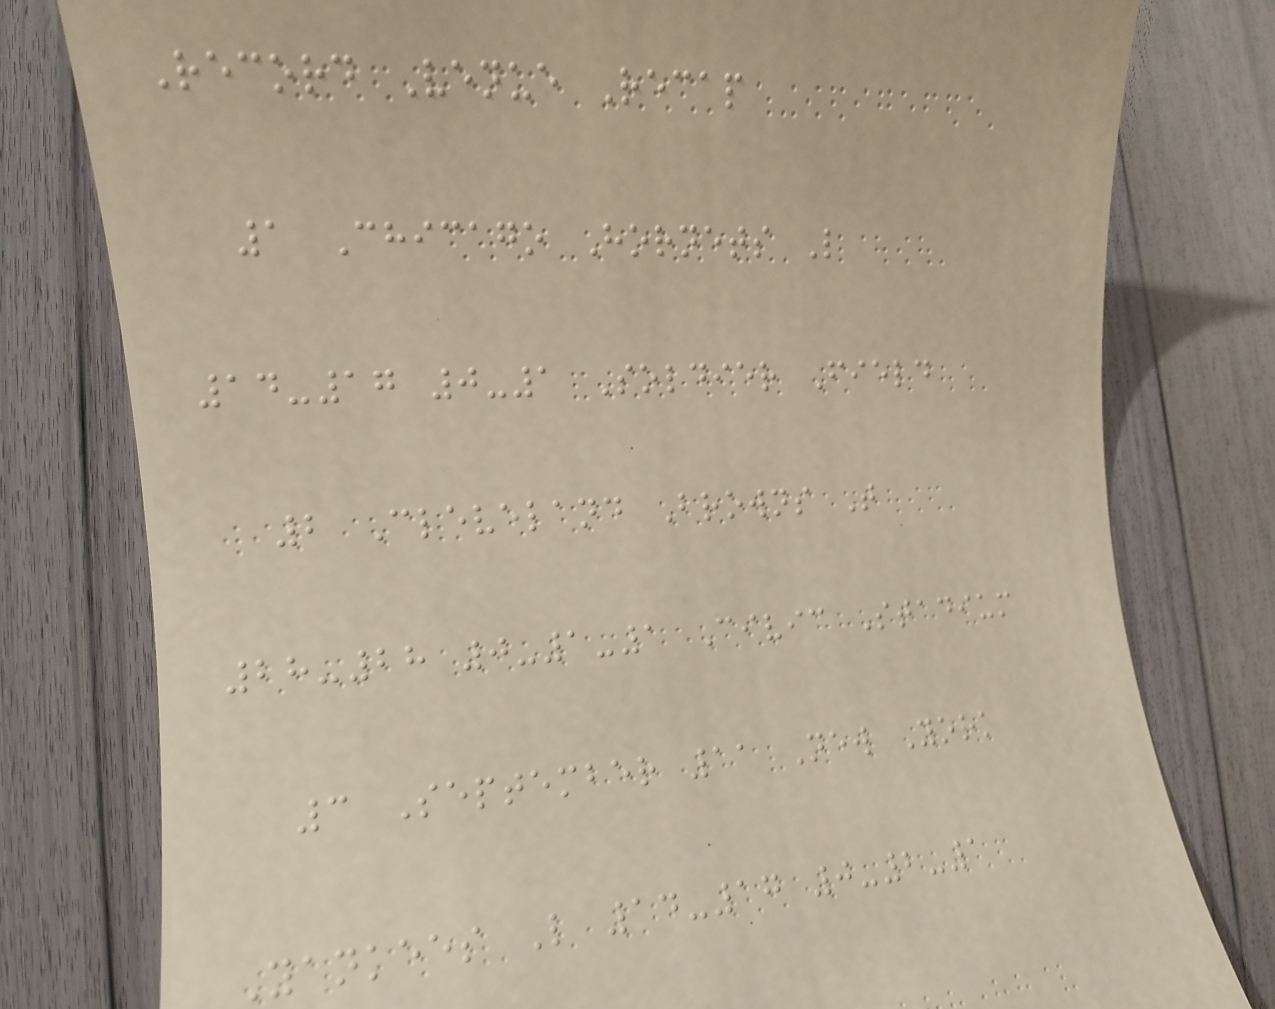Record Venue Recap
1 Chicago Hornets L
14-17 0-1 Soldier Field
2 Cleveland Browns T
28-28 0-1-1 Civic Stadium
3 September 11 New York
Yankees L 14-17 0-2-1
